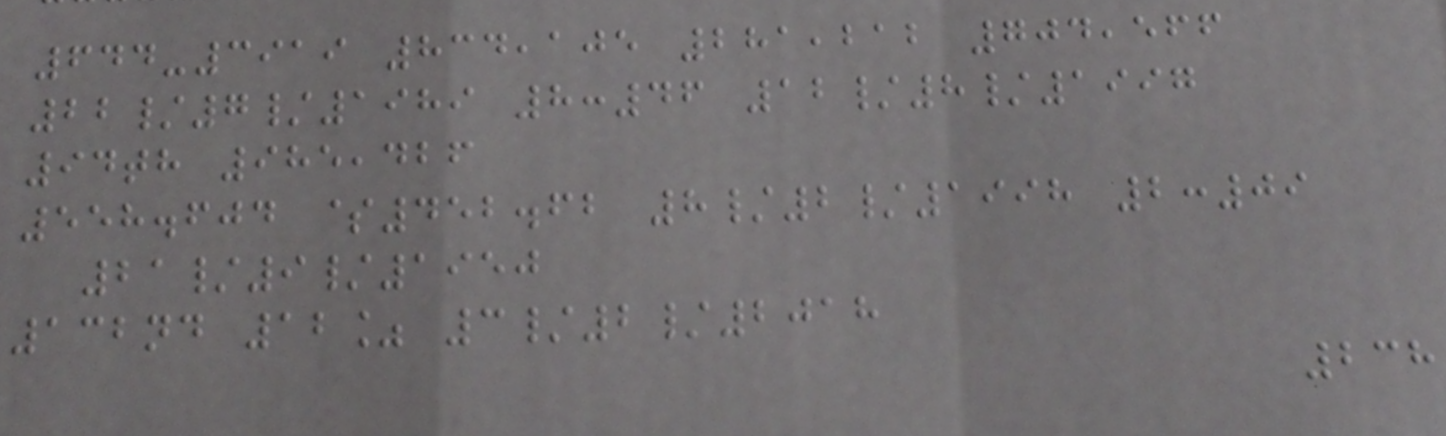644-3919 834,105 281,212 704,566
22/7/1989 8:46 12/8/1997
94th 985,426
558.604 $452.62 8/2/1998 2:09
21/9/1950
132nd 12% 3/2/2018
238
